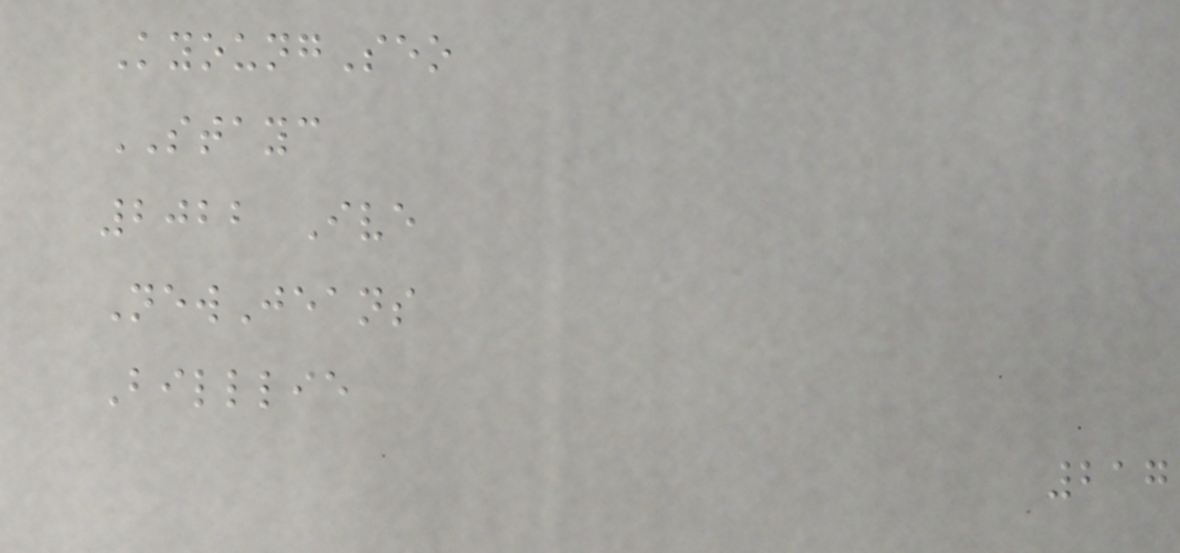KyoungSeo
STAYC
2022 Ive
NewJeans
Billlie
217
